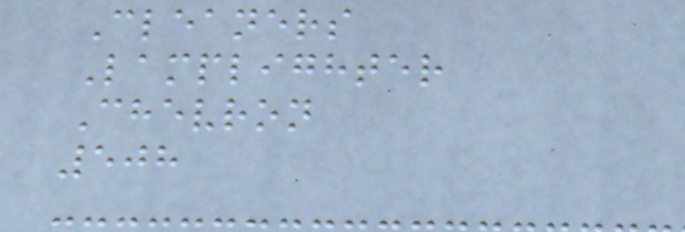Cleaners
Lamplighter
Chevron
508
